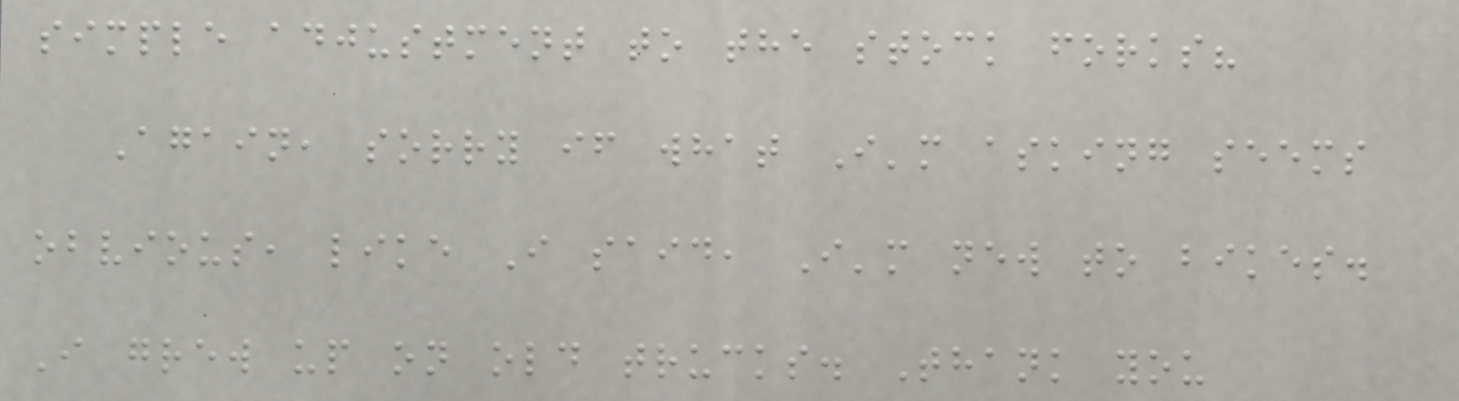simple adjustment to the stock forks?
Again, sorry if what I'm asking seems
obvious, like I said, I'm new to bikes.
I grew up on old trucks. Thank you
